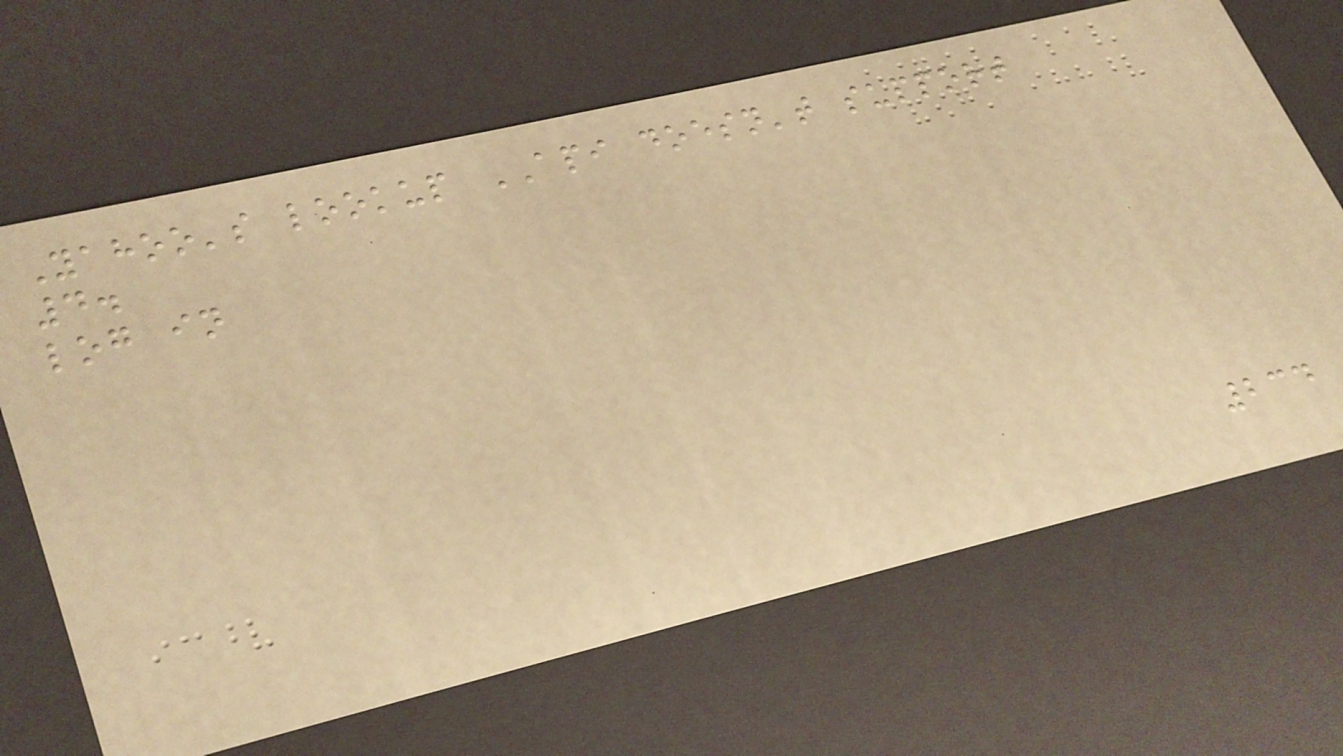Yahoo's lookup API doesn't support
4.
log in
234
